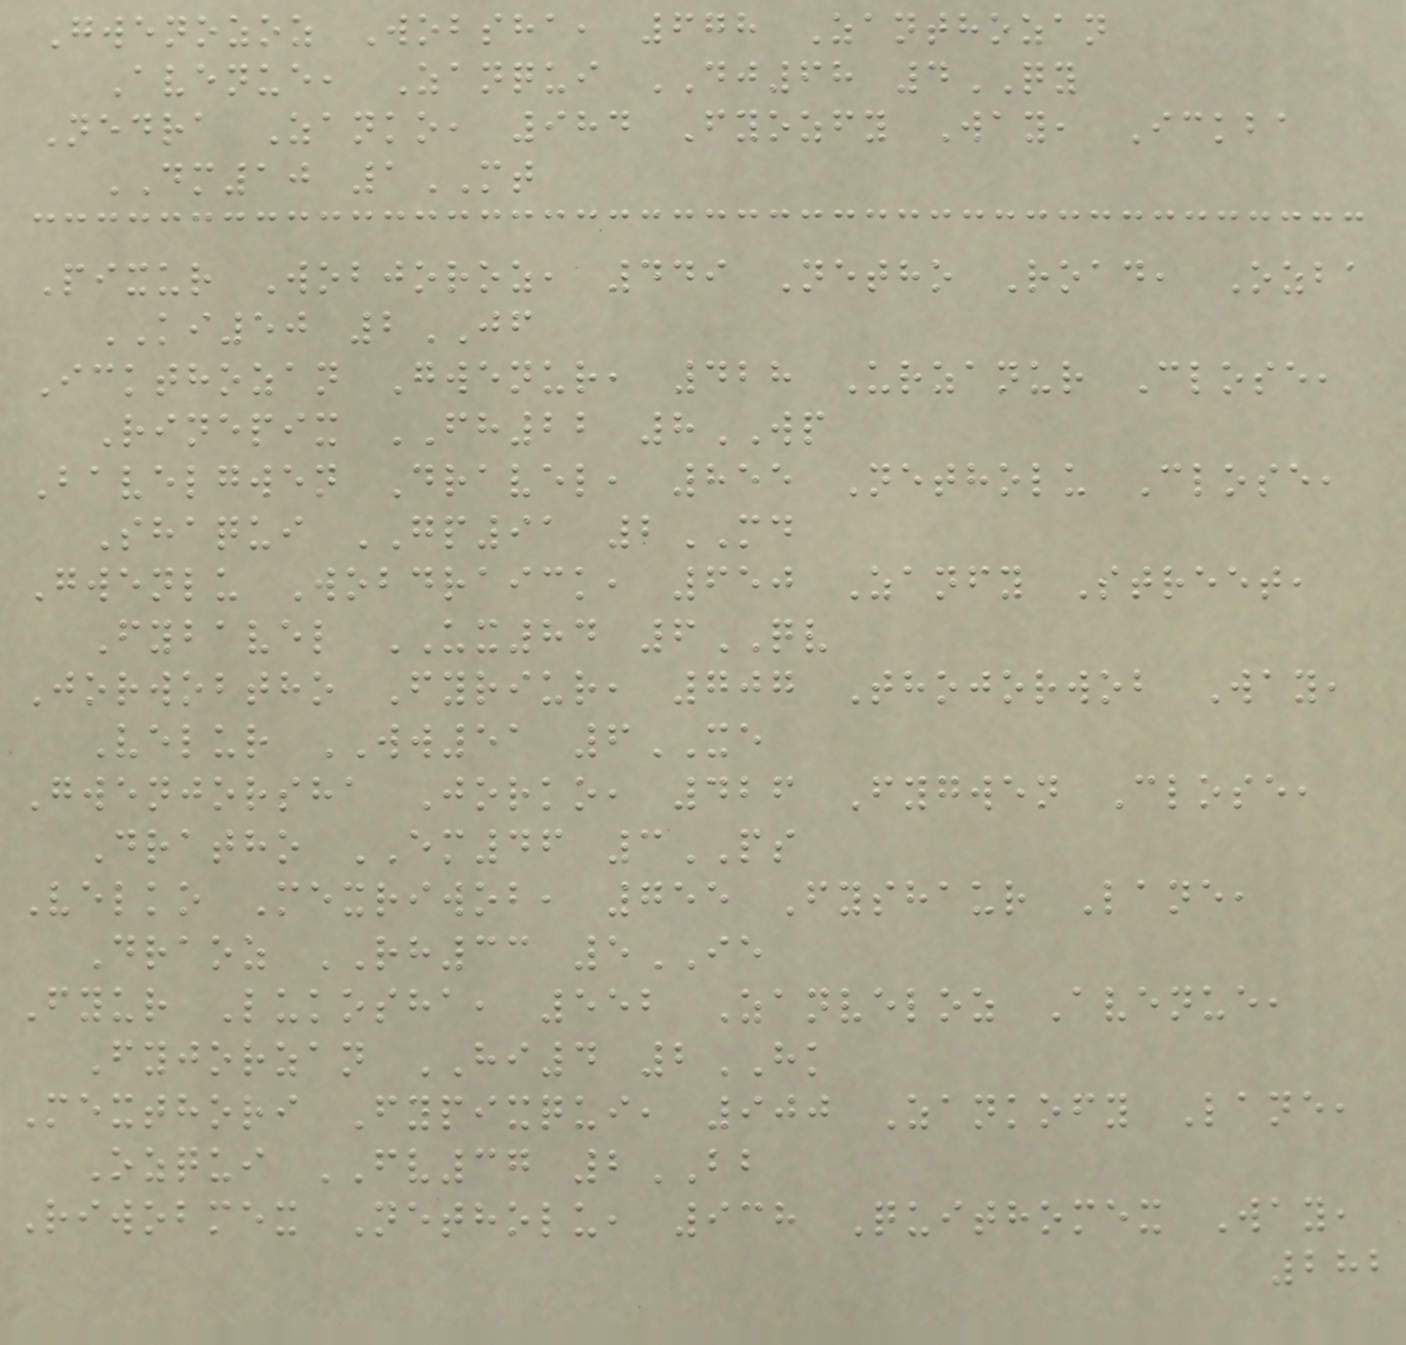Gwenozoz Wobsha, 678 Zanthozan
Avenue, Zanqui DJ68 4QY
Nedra Zanko, 984 Fyozfy Way, Ickba
DM10 1MT
Pixur Wobjoroz, 449 Netho Road, Ozba
KI50 2JF
Ickthozan Gwenur, 428 Urzanur Close,
Rinepix FH22 8WP
Bavelgwen Dravel, 855 Netholu Close,
Shaqui GP91 2MD
Gwenlu Wobdraick, 650 Zanfy Street,
Fybavel UX84 6QV
Jorwobtho Fyriur, 707 Thojorwob Way,
Velur WW51 6XE
Gwenjorsha Jorko, 426 Fygwen Close,
Dratho EM46 3PS
Velko Mexriwob, 755 Fyshaur Lane,
Draoz RH33 5IE
Fyur Lukosha, 552 Zanveloz Avenue,
Fyjorzan HI4 2HK
Mexthori Fypixqui, 900 Zankofy Lane,
Ozqui FV37 2BB
Riwobmex Netholu, 938 Quithomex Way,
282
